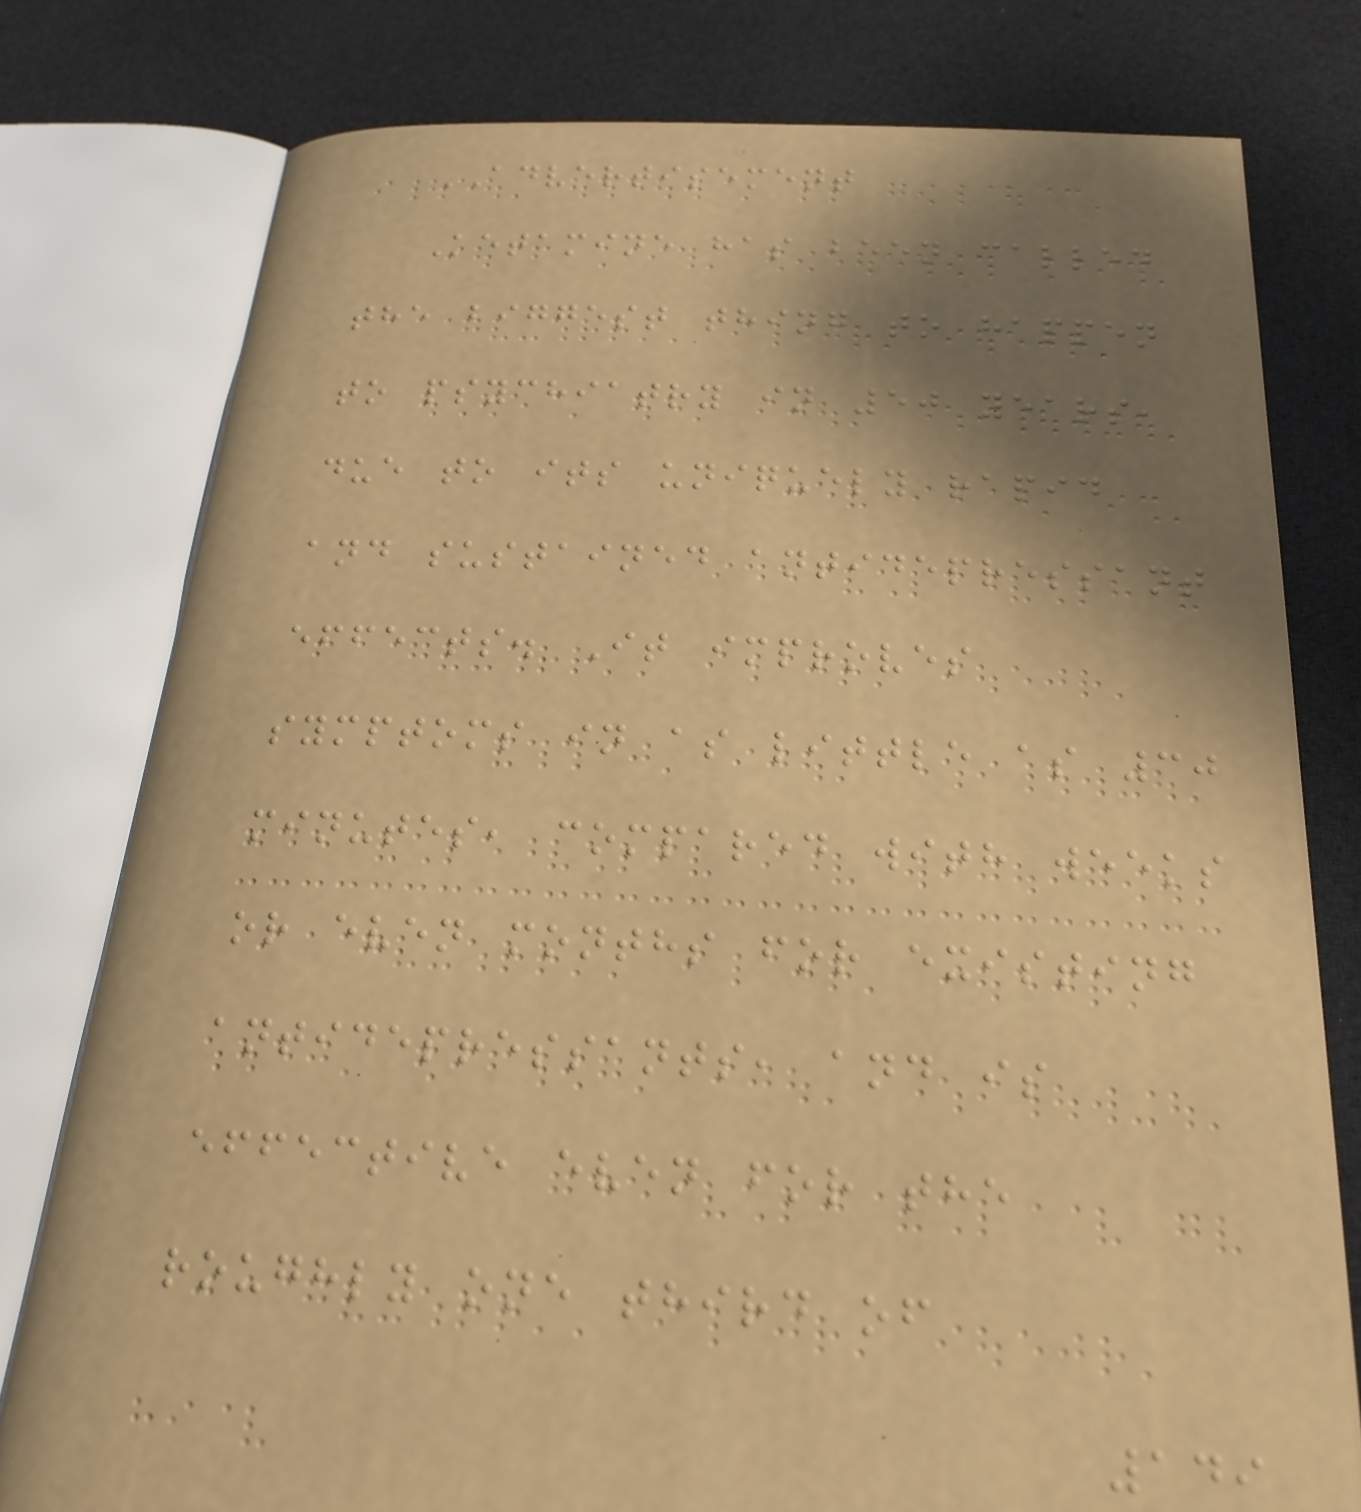ADVERTISEMENT
Ketamine has been called
the biggest thing to happen
to psychiatry in 50 years,
due to its uniquely rapid
and sustained antidepressant
effects. It improves
symptoms in as little as 30
minutes, compared with weeks
or even months for existing
antidepressants, and is
effective even for the
roughly one third of
149
